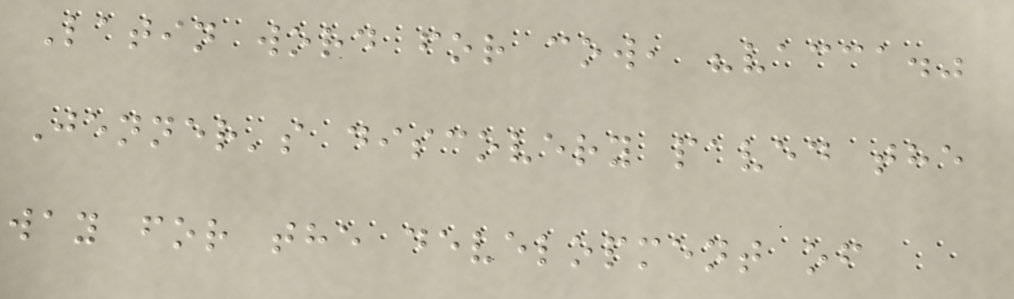Latin word for cow, "vacca."
Jenner's discovery paved the
way for the development of
